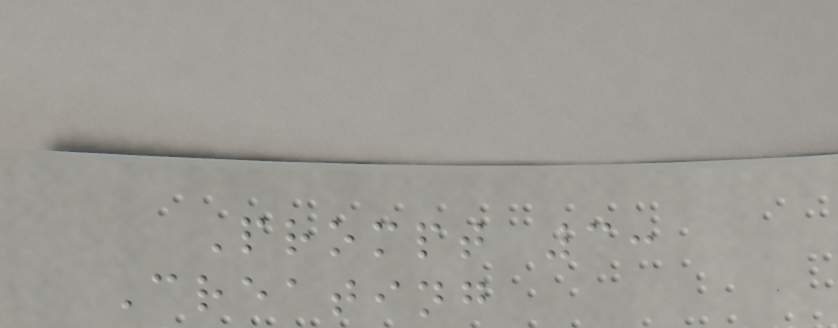Prompt 3:
Creating
